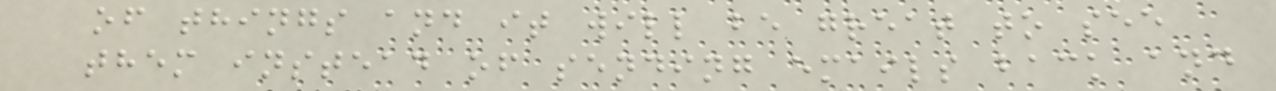of things and it will be great to see
them instead of sending emails back and
